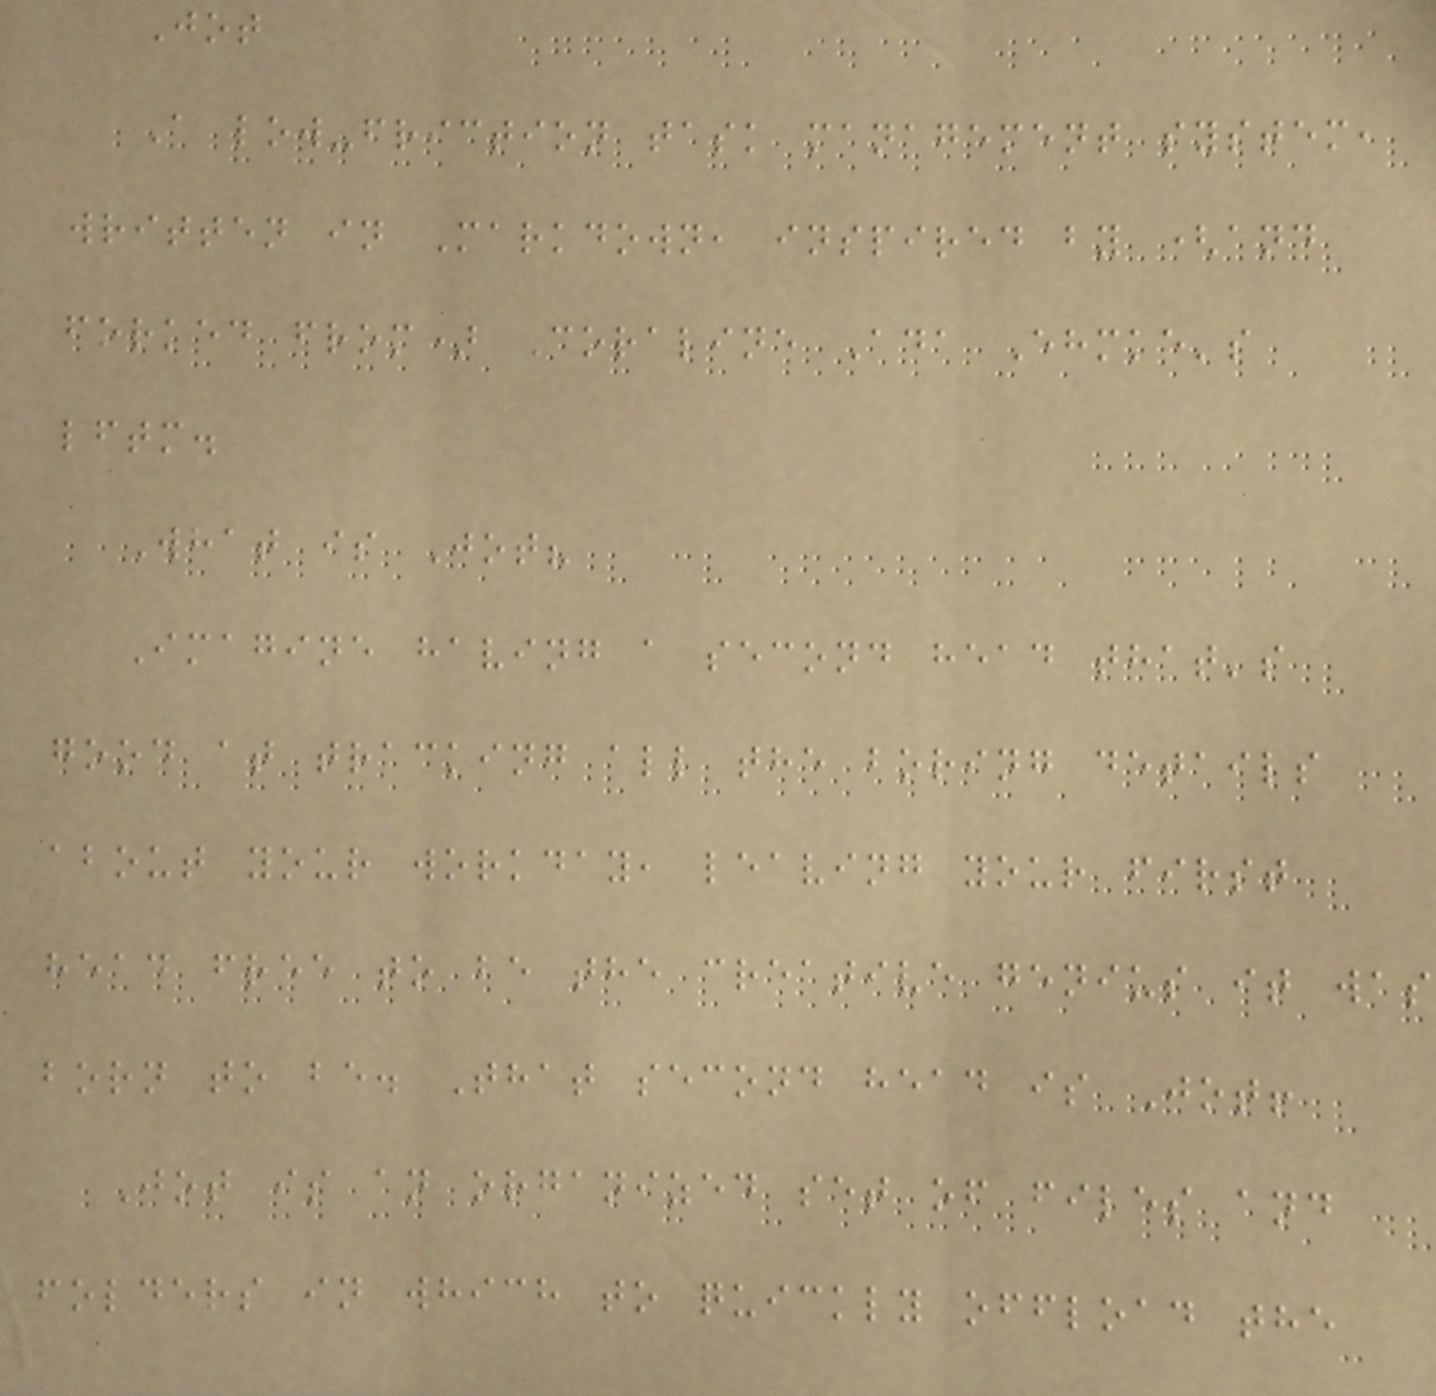Jot
A low-friction task management system,
written in Markdown, inspired by (and
forked from) Coraline Ada Ehmke's
lftm.
What is Jot?
Imagine having a second head that's
good at tracking all the boring details
about your workday, leaving your first
head free to be the creative genius it was
born to be. That second head is Jot!
Jot is an organized set of files and
folders in which to quickly offload the
